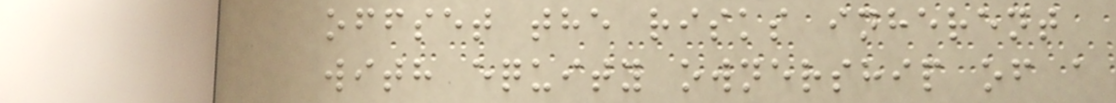offset the risks inherent
with equity ownership of a
